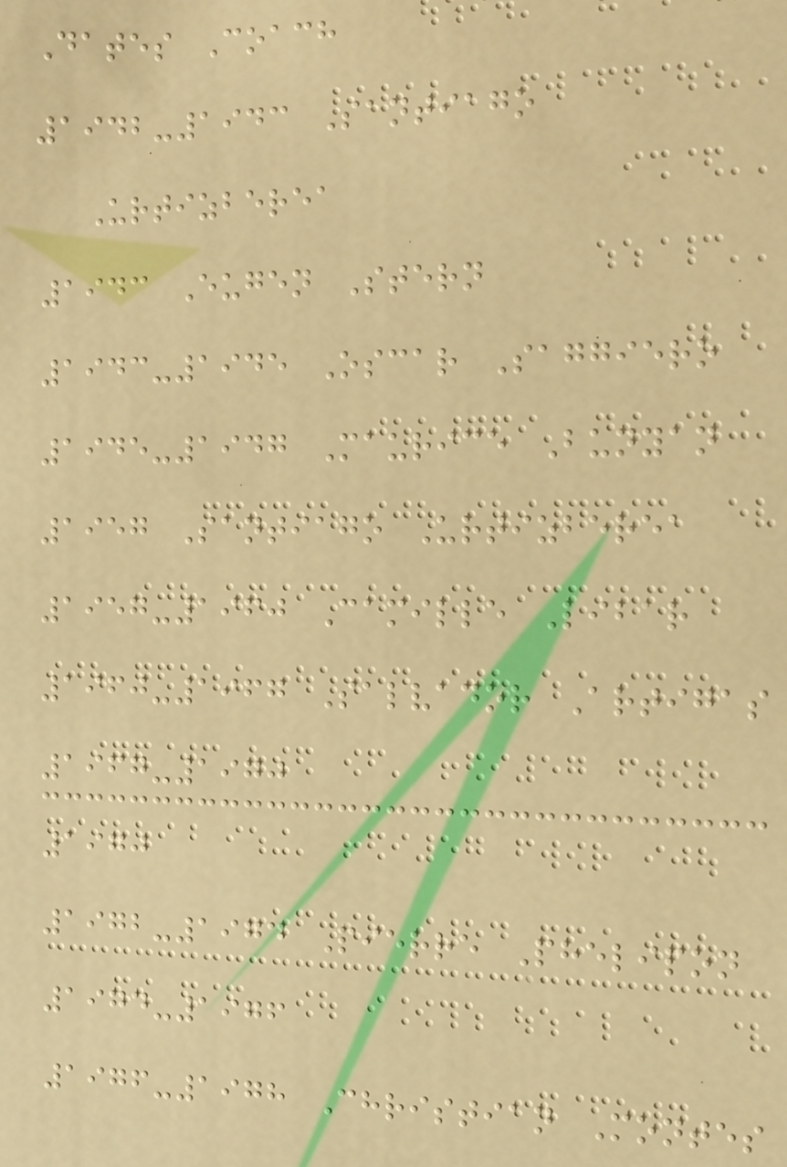Dates Coach
1942-1943 Santiago
Urtizberea
1943 Eugen Stern
1943-1945 Oscar Saggiero
1945-1947 Maurice Bunyan
1957 Santiago Urtizberea
1957-1960 Camille Libar
1960-1967 Salvador Artigas
1967-1970
1970
1972-1974 Pierre Phelipon
1974-1976
1976-1978 Christian Montes
